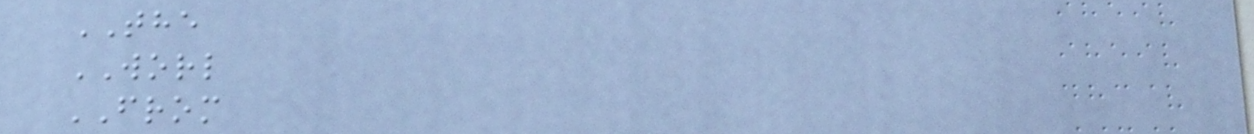THE
WORL
FROM
